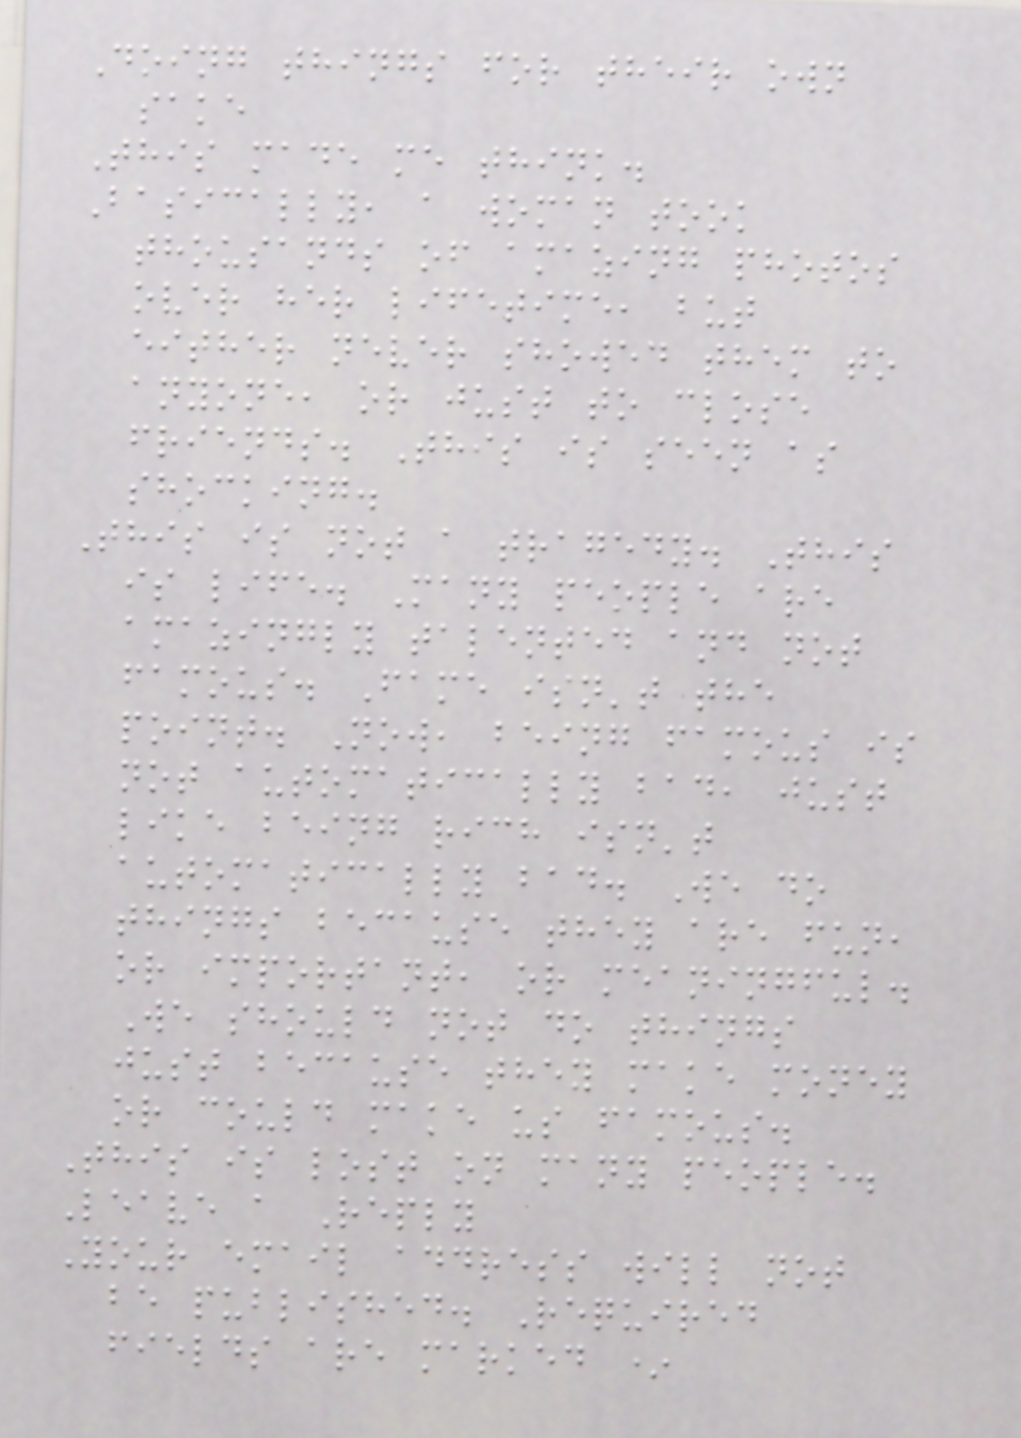Doing things for their own
sake
This made me think.
Basically, a woman took
thousands of amazing photos
over her lifetime, but
either never showed them to
anyone, or just to close
friends. This is seen as
shocking.
This is not a tragedy. This
is life. Many people are
amazingly talented and not
famous. Fame isn't the
point. Now, being famous is
not automatically bad, just
like being rich isn't
automatically bad. We do
things because they are fun,
or important, or meaningful.
We should not do things
just because they make money
or could make us famous.
This is lost on many people.
Leave a Reply
Your email address will not
be published. Required
fields are marked *
